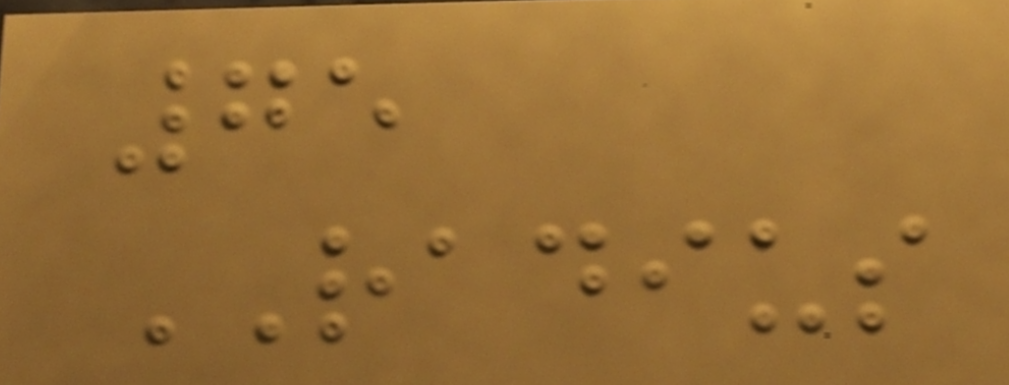75
RADIUS
